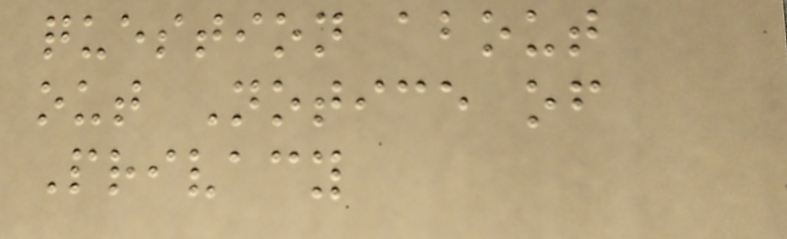question about
out Notice of
Privacy
